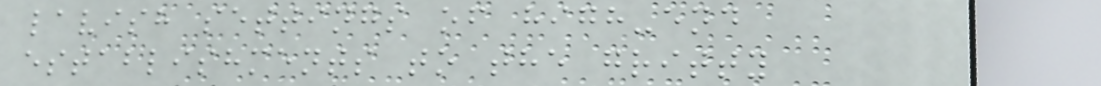lavish settings of high-end
establishments to the gritty
